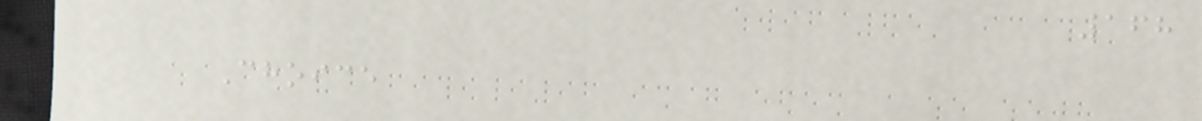168
Choice
